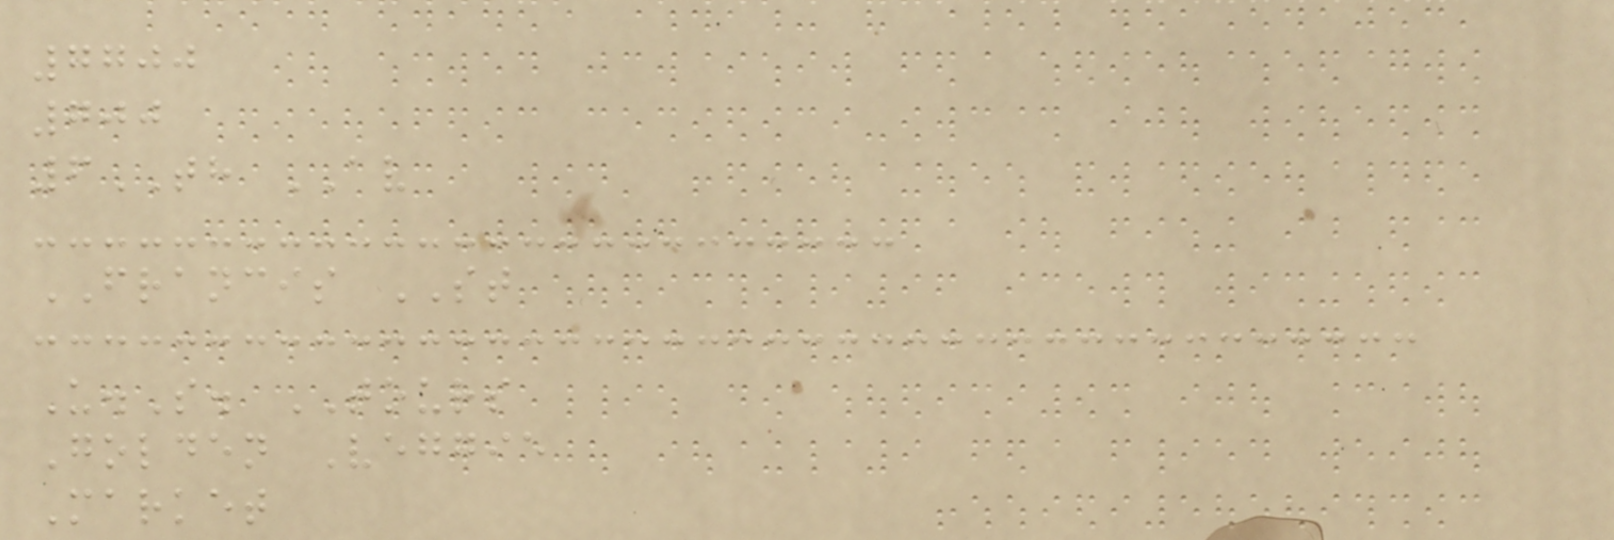7700
700
6TH AV
FRANCIS ST
U.S. TOURS
Golden Veggie
Market
